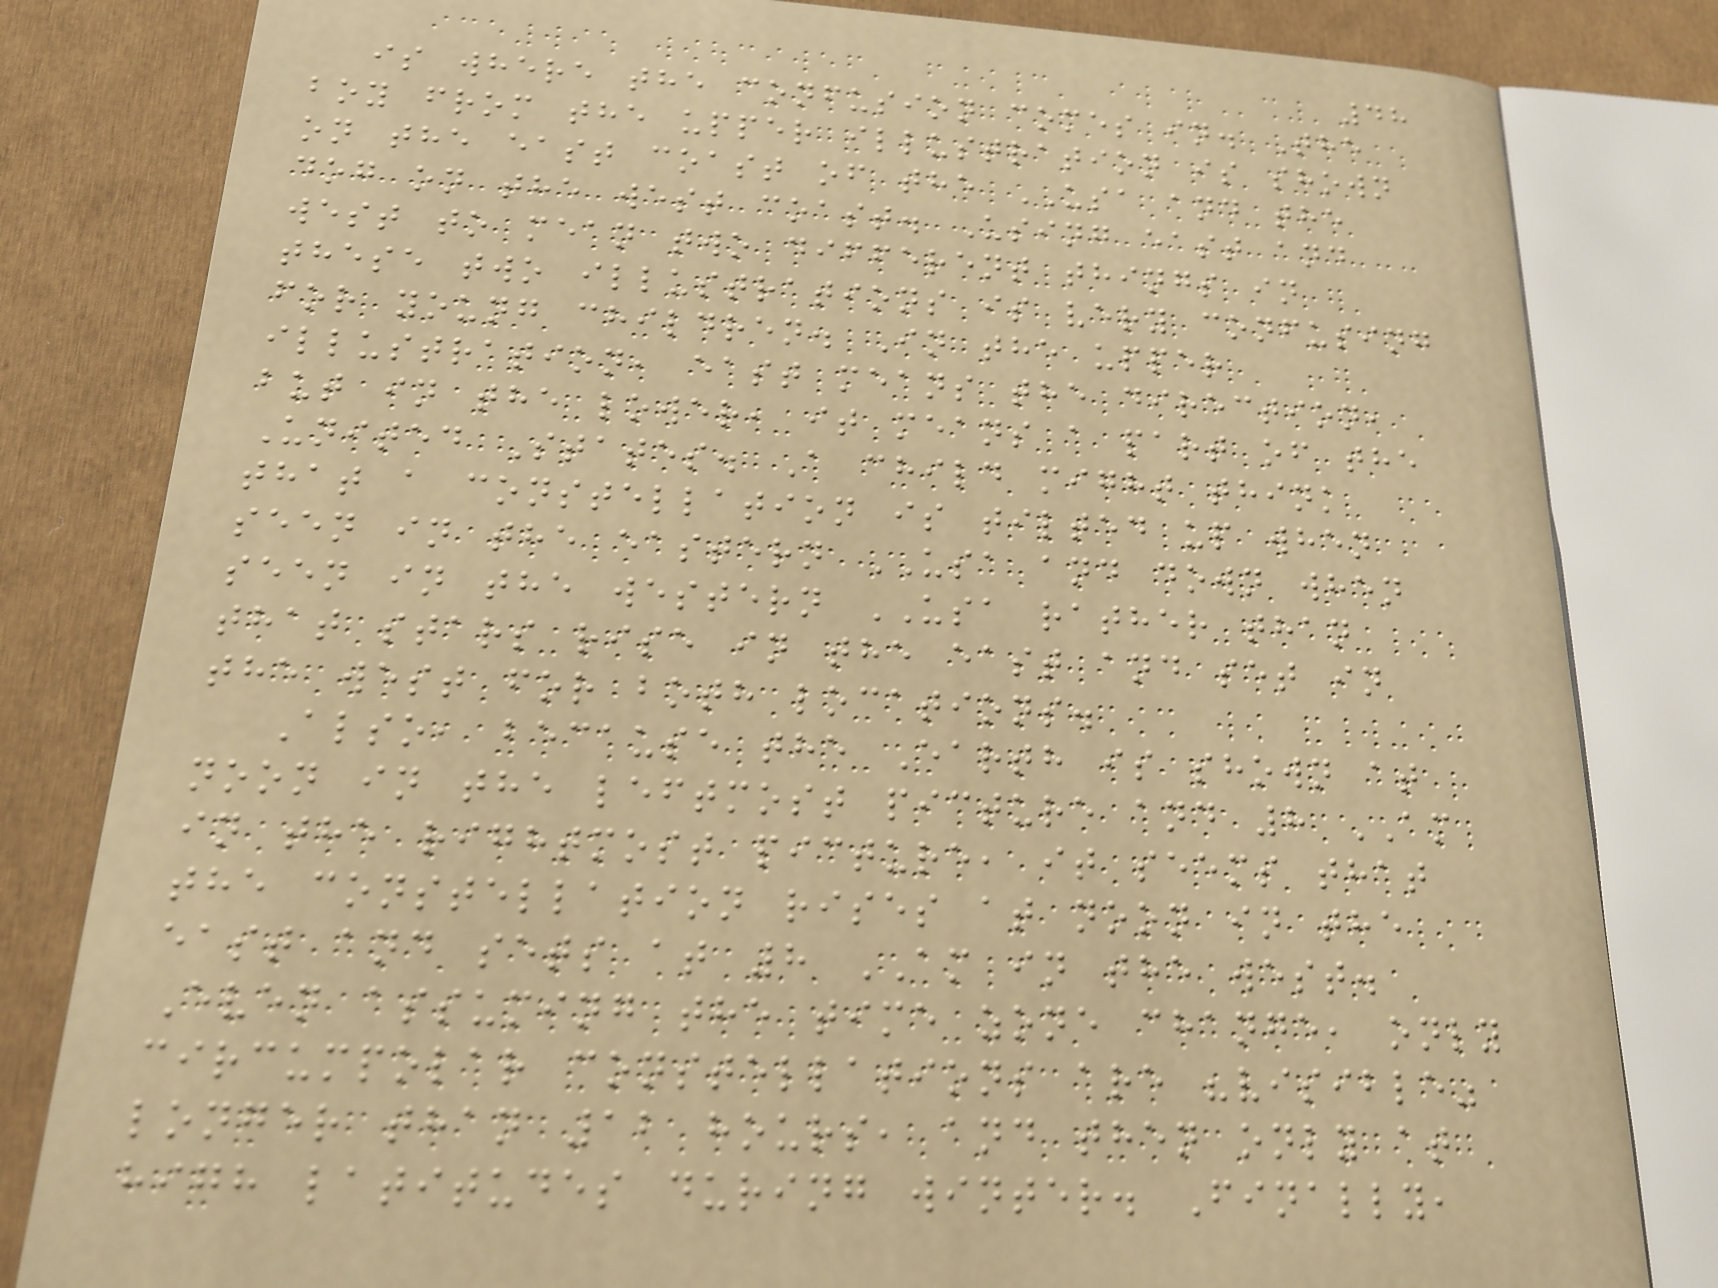48
is where the confusion comes in. The
boy from the upper illustration is shown
on the east coast of the USA and the
dog on the west coast. Using east and
west to mean two different things in
these two illustrations is very confusing
for young children. In the upper
illustration, east means the direction,
but in the lower, it means a part of the
United States. A child might think
that a constellation is tilted up when
seen in the eastern USA and down when
seen in the western USA rather than
that stars rise in the east and set in
the west for both locations.
Also, because the Earth is shown at
noon in the leftmost picture and 8 AM
in the rightmost picture, it seems that
the constellation rises at noon in the
east and sets at 8 AM in the west.
Even assuming the time zone change, only
circumpolar constellations are "visible"
longer than 12 hours, and then only at
high latitudes during winter. Finally,
